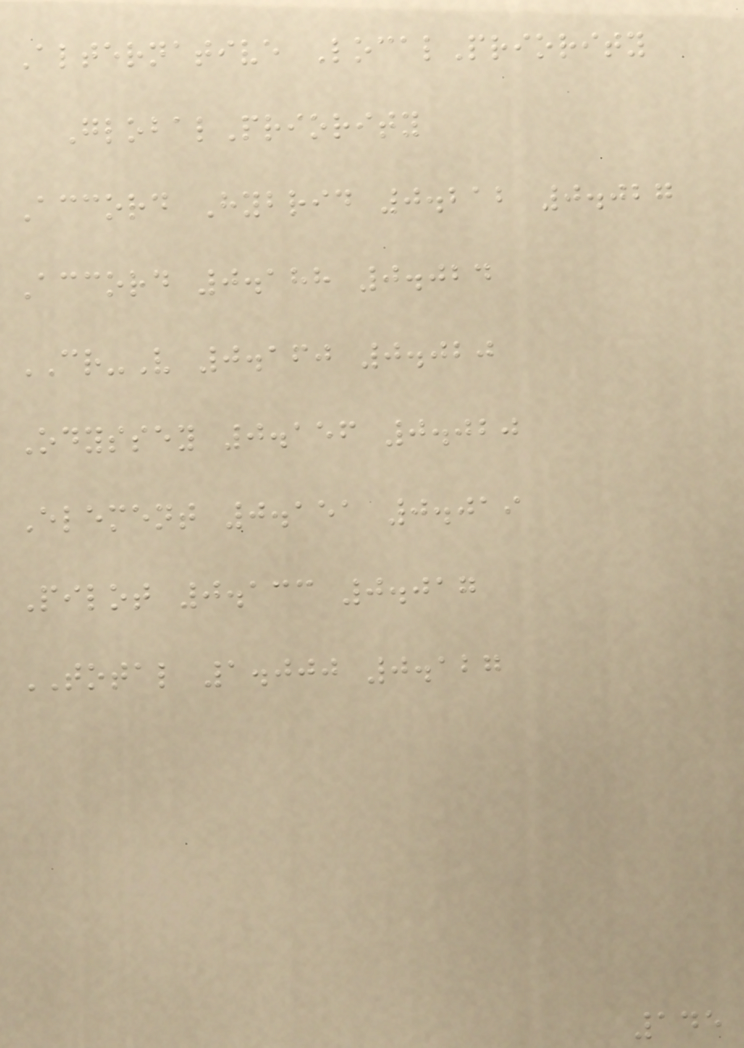Alternative LocalPriority
GlobalPriority
Accord Hybrid 0.212 0.027
Accord 0.188 0.024
CR-V 0.160 0.020
Odyssey 0.156 0.020
Element 0.151 0.019
Pilot 0.133 0.017
TOTAL 1.000 0.127
145
